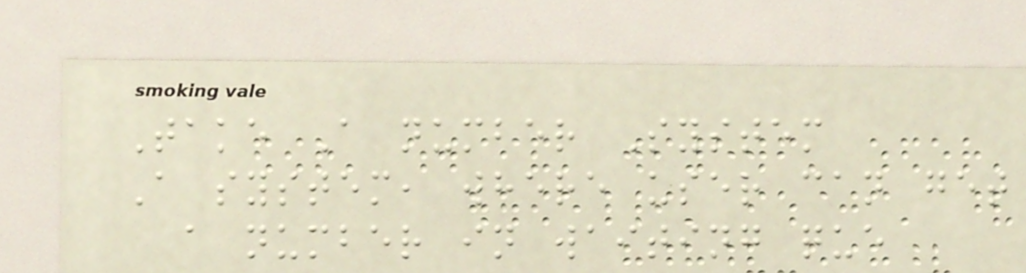Take A number System
A system, where user can get
a number in waiting que
